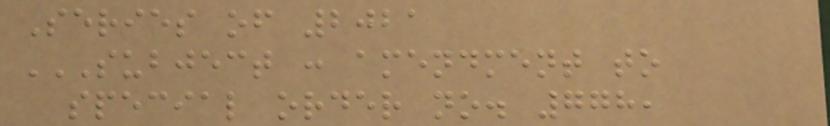Series of 2021
SUBJECT : AMENDMENT TO
SPECIAL ORDER NO. 778,
